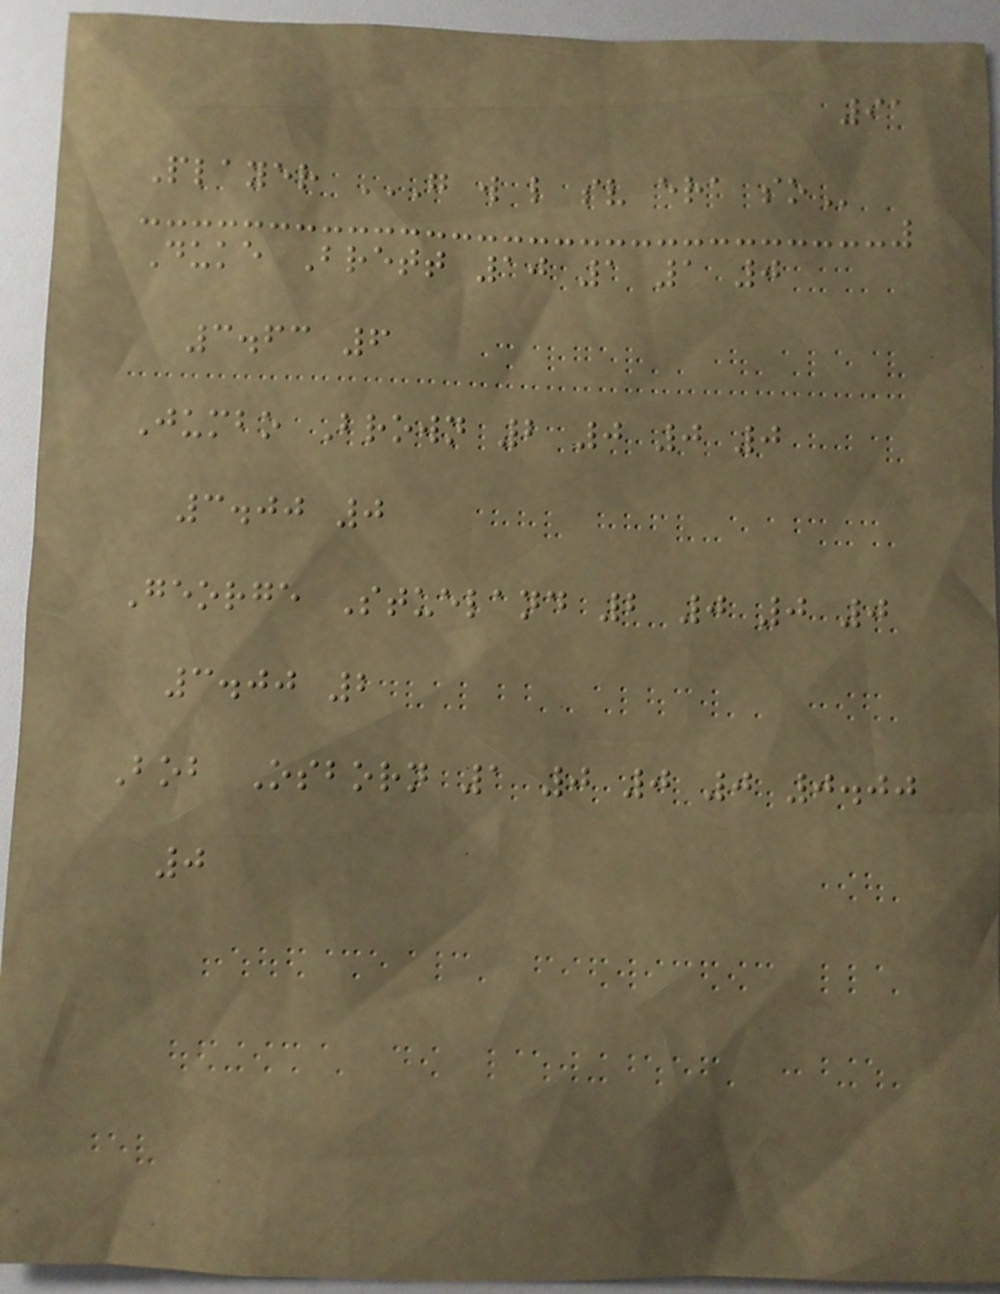91
Player G W L SV ERA SO
Duke Brett 10 1 1 0
3.63 6
Jumbo Brown 2 0 0 0
3.00 0
George Stueland 2 0 0 0
3.00 2
Bob Osborn 1 0 0 0 0.00
0
